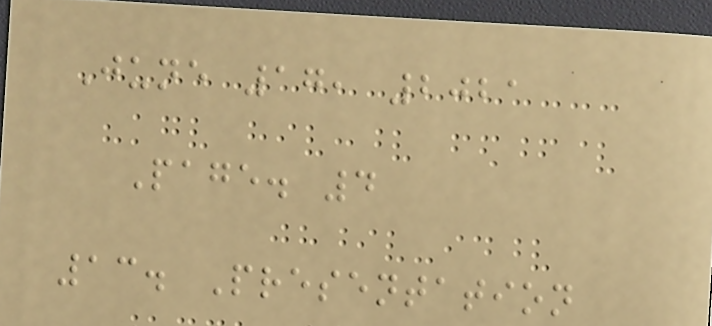June 17, 2021
Page. 4
13. Presentation
